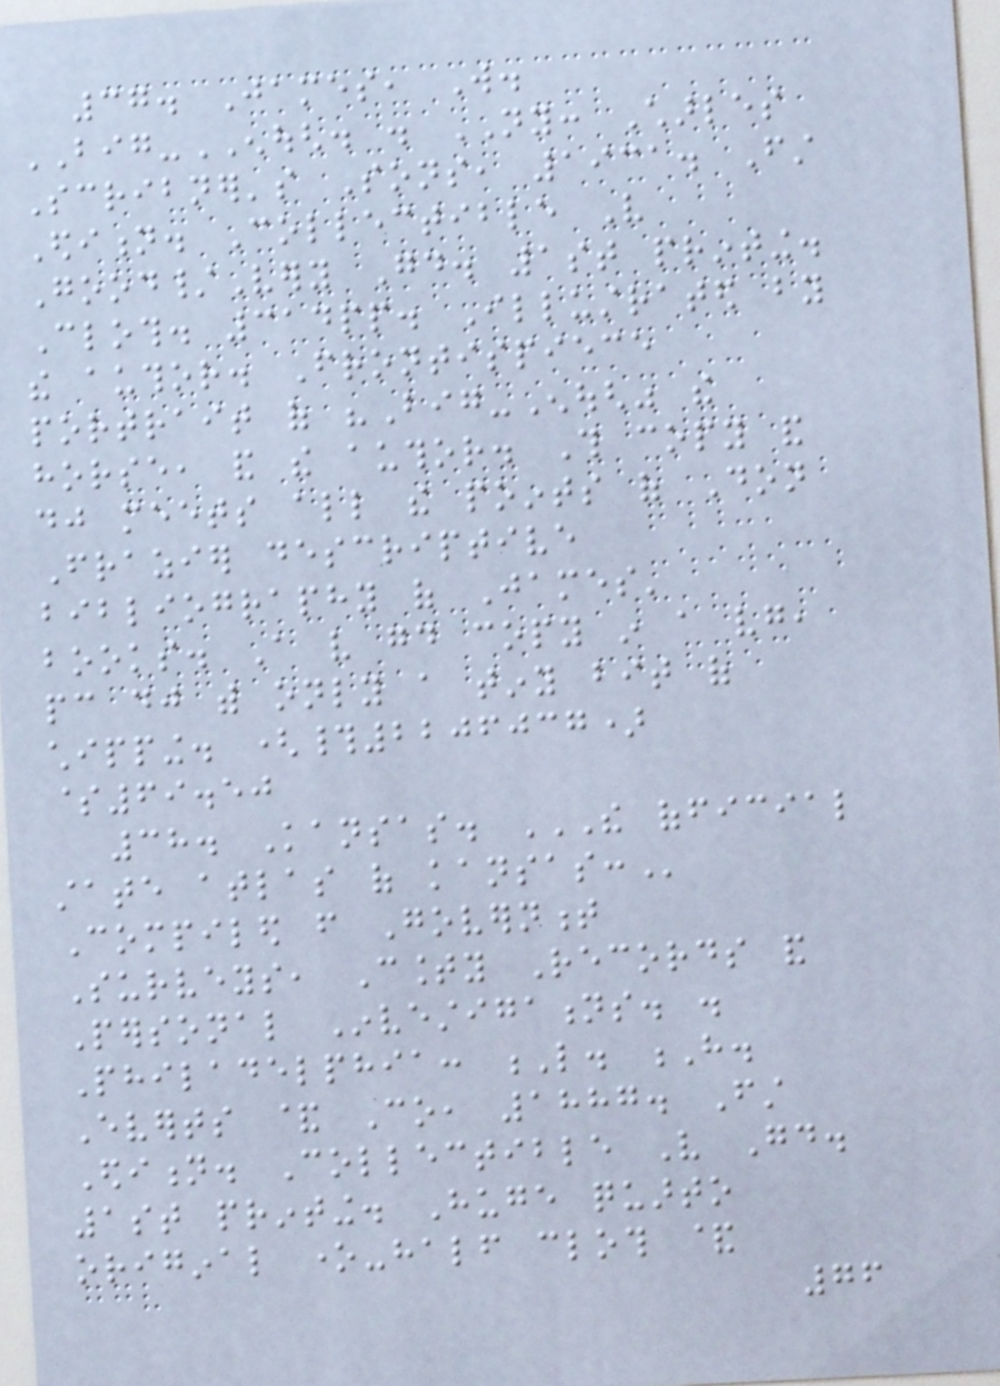37. James, Will.
BIG-ENOUGH. . NY: Charles
Scribner's Sons, 1931. First
Edition. Collectible Very
Good/Very Good. 1st printing.
Cloth. 314pp. Illustrated by
the author. Frontispiece
portrait of "Big-Enough" the
horse, and the author. This copy and
dj meets all the points of Don
Frazier descriptive
bibliography of James'
books. A very good copy in a vg,
pc dj with only a tiny bit of
chipping. (#2206037)
$69.50
38. Kansas. THE OFFICIAL
STATE ATLAS OF KANSAS:
Compiled from Government
Surveys, County Records and
Personal Investigations. .
Philadelphia: L. H.
Everts & Co, 1887. First
Edition. Collectible Very Good.
1st printing. Huge quarto
original one-half cloth &
76
